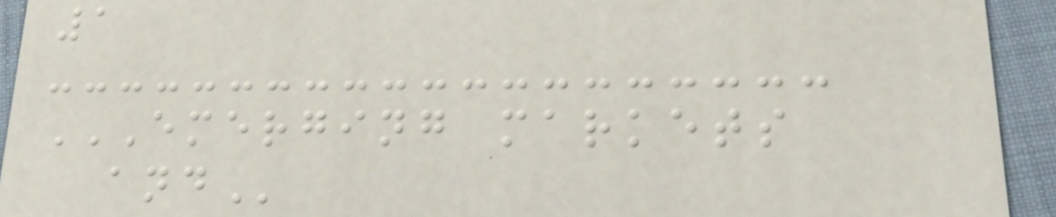1
EMERGING MARKETS
AND
